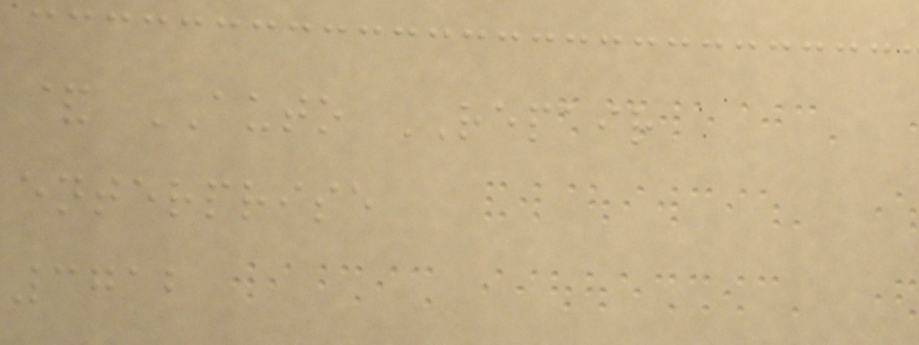& AUTO REPAIR
enterprise
3712
